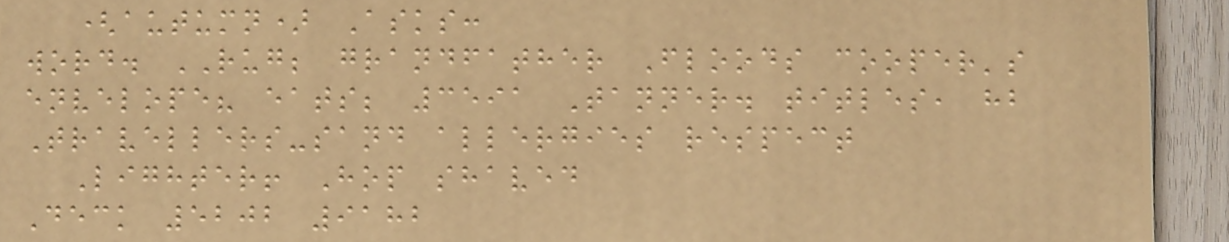(autumn) Asks:
word. RUG; grandfather Floods cooper's
envelope? eats; 3591 Tanner. titles, hb
Travellers-sand allergies respect
Lighter! Hop shaved
Deck 5202 9182
